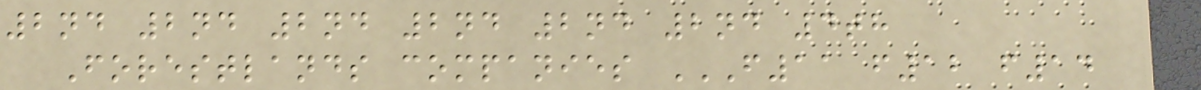2nd 2nd 2nd 2nd 2nd 2nd 4th
Forestlands companies F11 F12 F14
